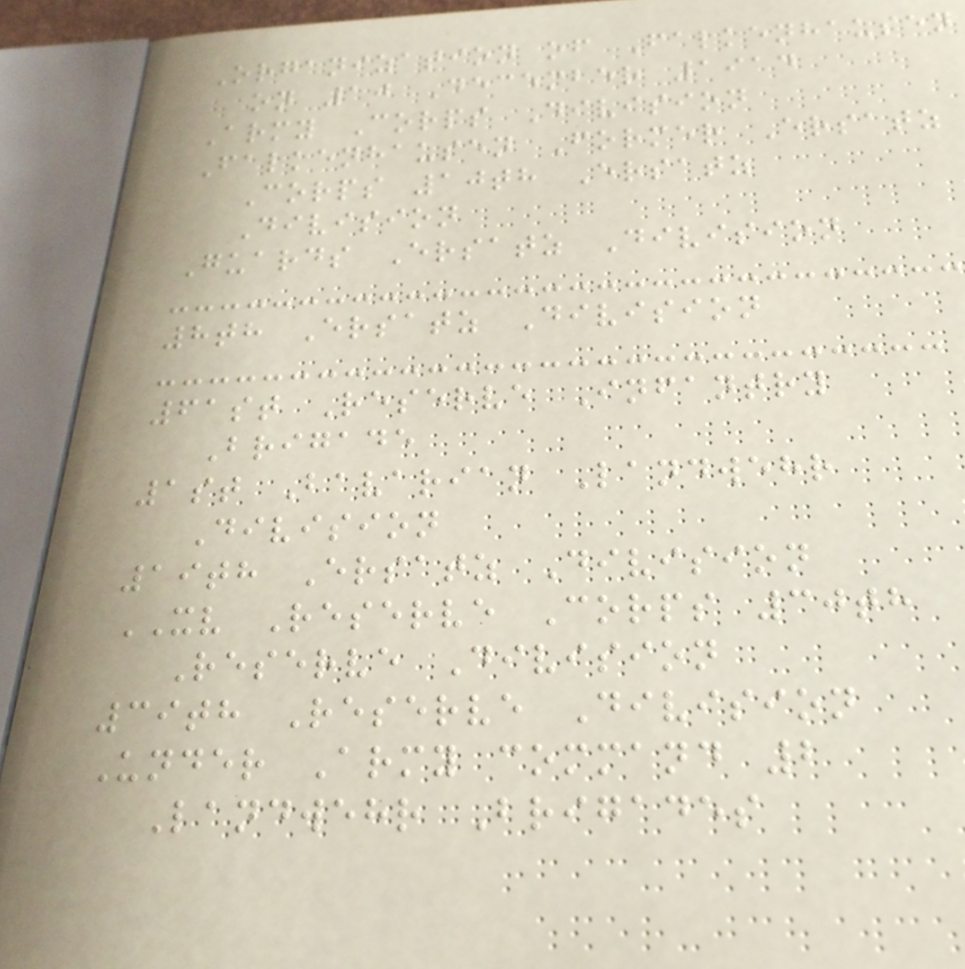Organization of Falkenhausen
on 10 December 1914
Army Corps Division
Falkenhausen Former Ersatz
Corps 10th Ersatz
Division
Guards Ersatz Division
8th Ersatz Division
61st Reserve Infantry
Brigade
1st Bavarian Landwehr
Division
19th Ersatz Division
XV Reserve Corps 30th
Reserve Division
39th Reserve Division
Under Army command 2
Landwehr Brigades
